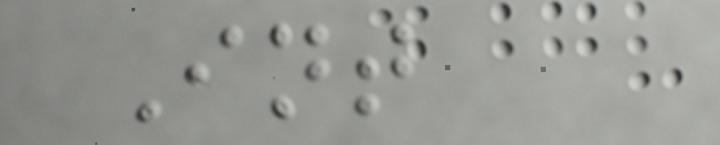Int
